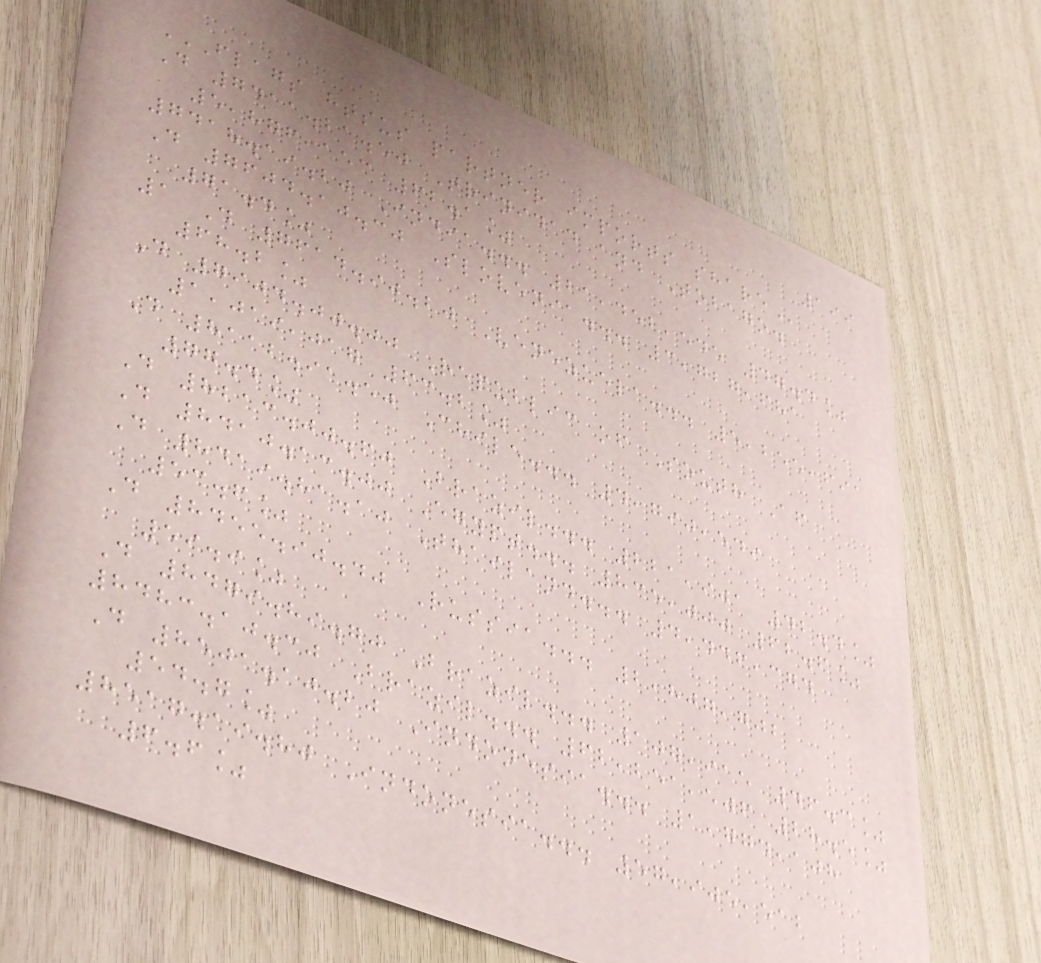199
FLAGS HTSUS PARTNER IMPORTS SHARE
D 7411.21.50 Trinidad and Tobago.
5,876,153 62.1%
7418.19.20 India... 21,452,545 47.4%
D 7604.10.30 Slovenia... 3,727,681
71.4%
1 D 7614.90.20 Venezuela... 5,255,691
68.2%
D 7904.00.00 Republic of South Af
1,019,017 63.2%
D 8112.91.50 Chile... 4,790,549
77.4%
D 8213.00.60 Brazil... 221,901 42.4%
D 8410.13.00 Egypt... 835,000 62.6%
D 8419.81.10 Thailand... 4,446,374
53.6%
D 8455.90.40 Russia... 2,807,702
59.9%
D 8479.89.70 Brazil... 107,915 46.3%
8483.10.30 Brazil... 62,251,506 28.5%
D 8501.10.20 Indonesia... 1,774,108
54.7%
8517.19.80 Indonesia... 57,905,512
6.6%
